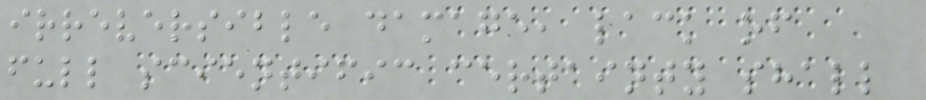irreversible damage, lack of
full scientific certainty shall
